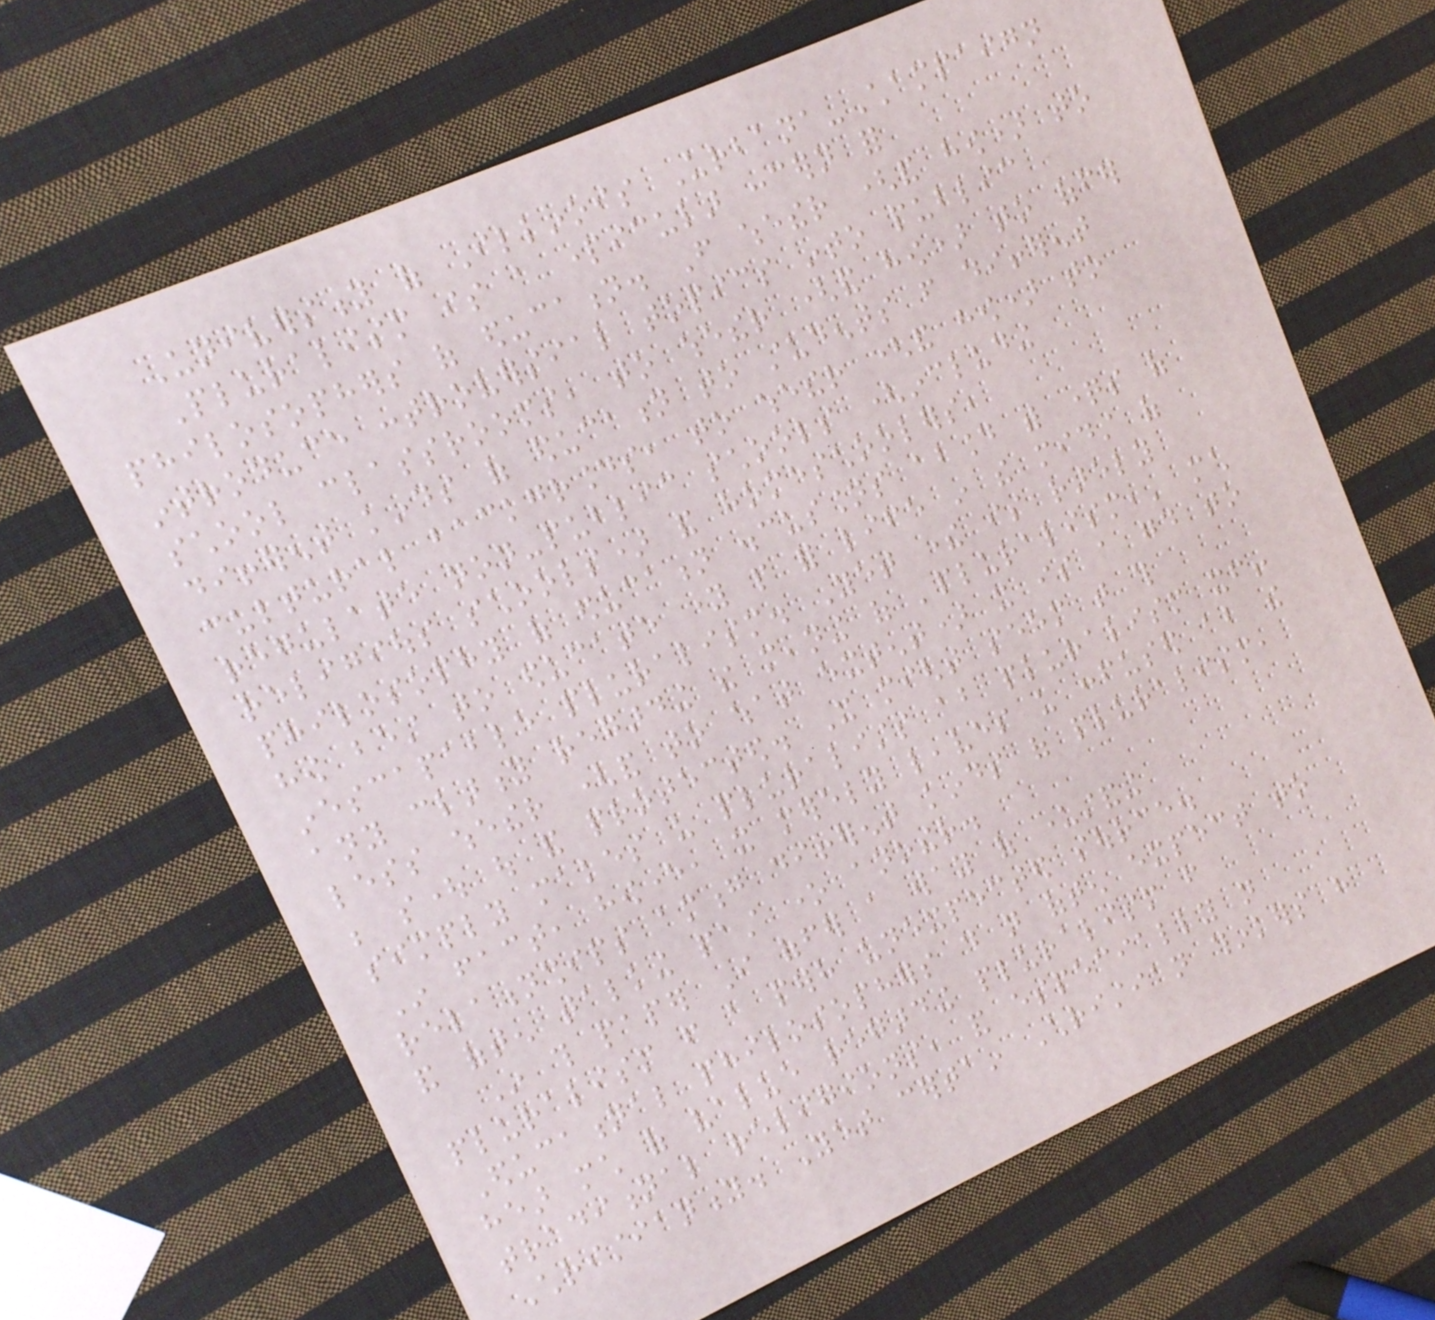University of Illinois Urbana-Champaign
Pluralism is a particular concern for
philosophers of education. From whether (and how) to
introduce controversial topics into public
school classrooms, to whether (and how) to offer
different kinds of education to students from different
cultural backgrounds, to whether (and how) to
regulate non-public schools (including
religious schools) and homeschoolers,
philosophy of education discussions abound with questions of
how best to educate young people for life in the midst of
inescapable pluralism. Yet there is rarely
any clarity regarding the meaning of 'pluralism,' much
less whether (and to what extent) it is a good to
be sought out and protected. It might seem that this
simply makes us pluralists about pluralism itself!
In fact, however, it merely leaves us confused about the
relationships among different kinds of pluralism,
and often talking past one another.
In this paper I offer a way of understanding
pluralism from a perhaps unexpected source.
Educational philosophers do not often expect to
hear much of value regarding pluralism from
traditional religions, and especially not
Christianity. Yet certain Christian thinkers have
